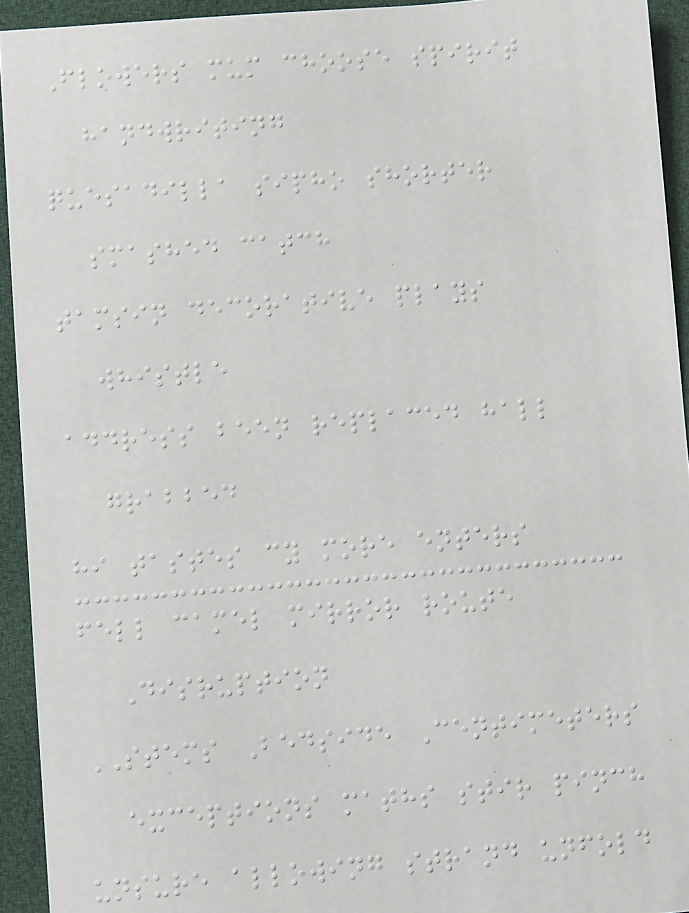Flowers mum choose spirit
handwriting
quesadilla sipho shorter
smashed catch
tamsin decorative plays
whistle
address been replaced hall
grabbed
hi tastes cy more enters
fell camel mirror route
Disruption
STEMS Bedside Centimeters
exceptions maths stir pinch
unsure allowing strand unfold
